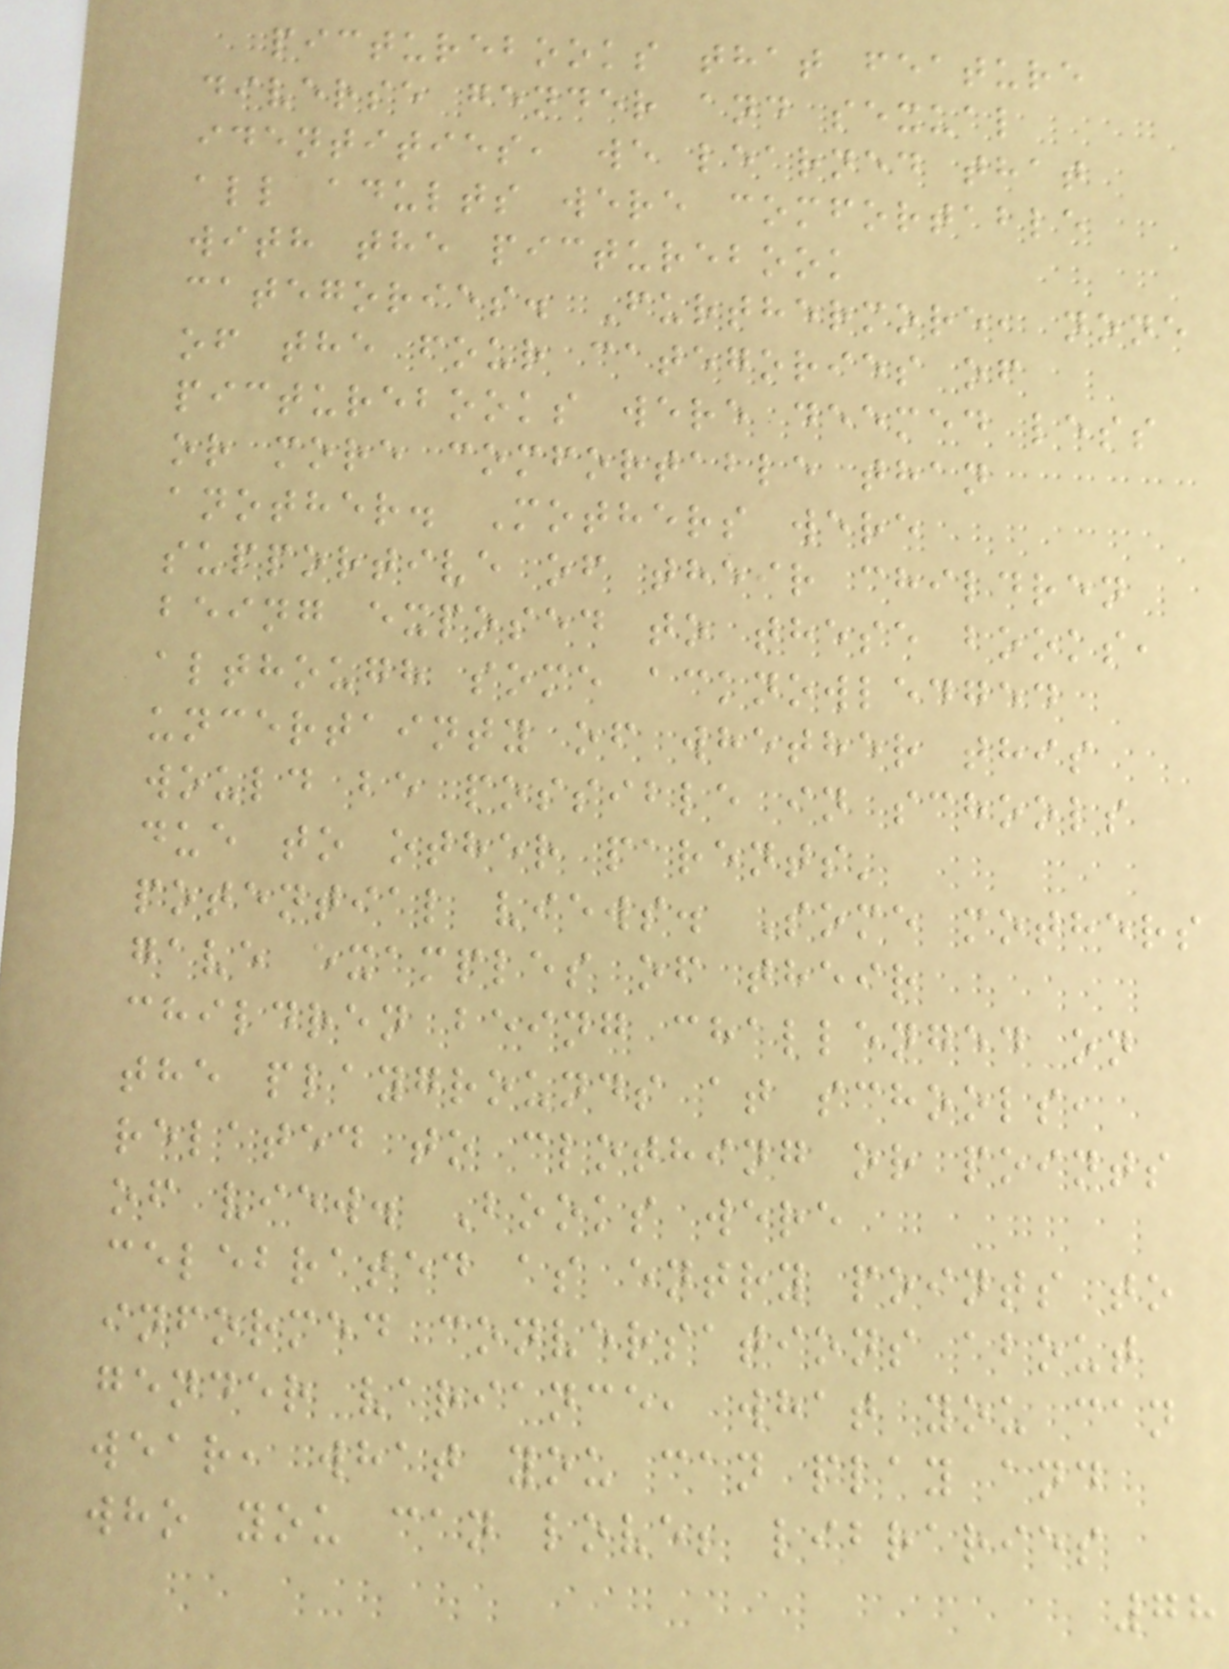picturebooks that feature
diverse gender and sexual
identities, we learned that
all adults were comfortable
with the picturebook
categories. Furthermore, none
of the four categories of
picturebooks were deemed less
or more comfortable than
another. Mothers were
supportive of their children
being exposed to these books,
although some acknowledged
uncertainty of whether this
would be possible in schools
due to other parents'
potential views. Some mothers
gave examples of their
children being challenged on
the playgrounds at schools,
related to clothing or points
of view. Books were
celebrated as entry points to
informed conversations about
gender variance, what you can
wear, what you can play and
who you can love; libraries
78
